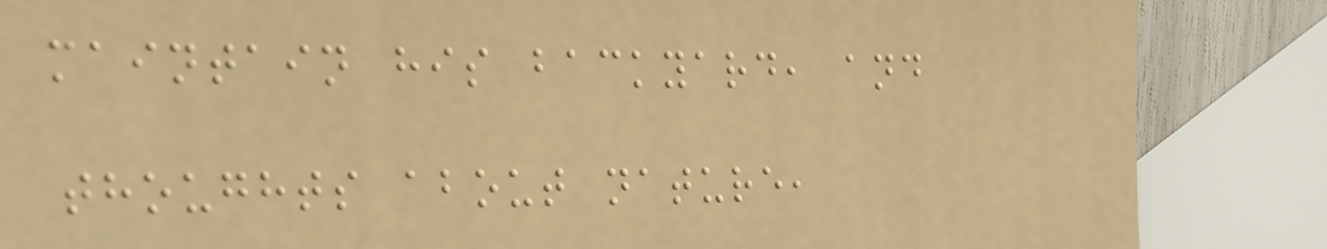maintain his backyard, and
thoughts about nature,
